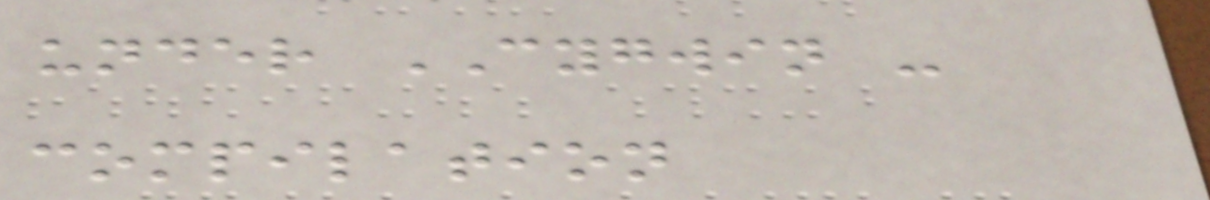under CYGWIN -
compilation
